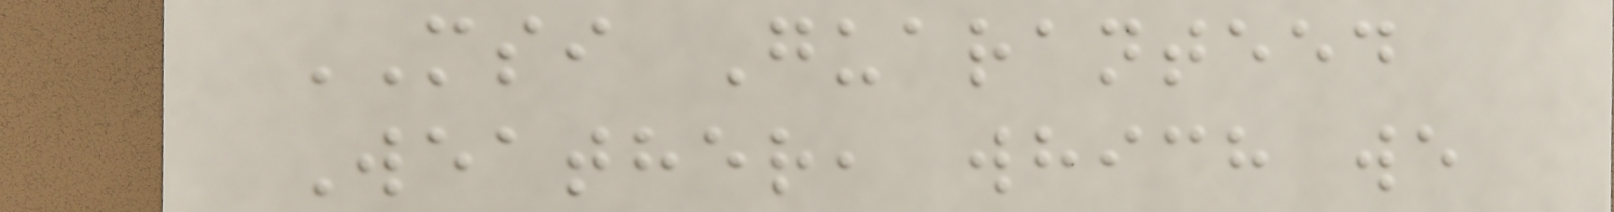MSI Guaranteed
Weather, which we
